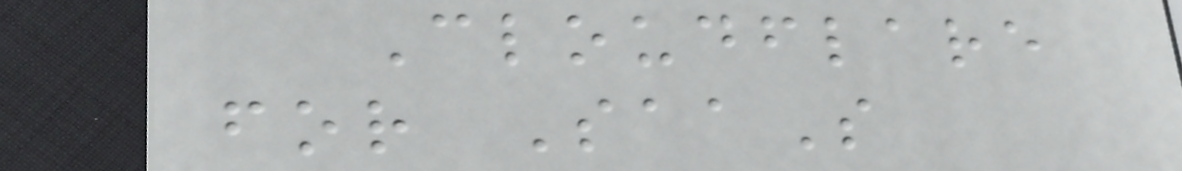Cloudflare
for SaaS
